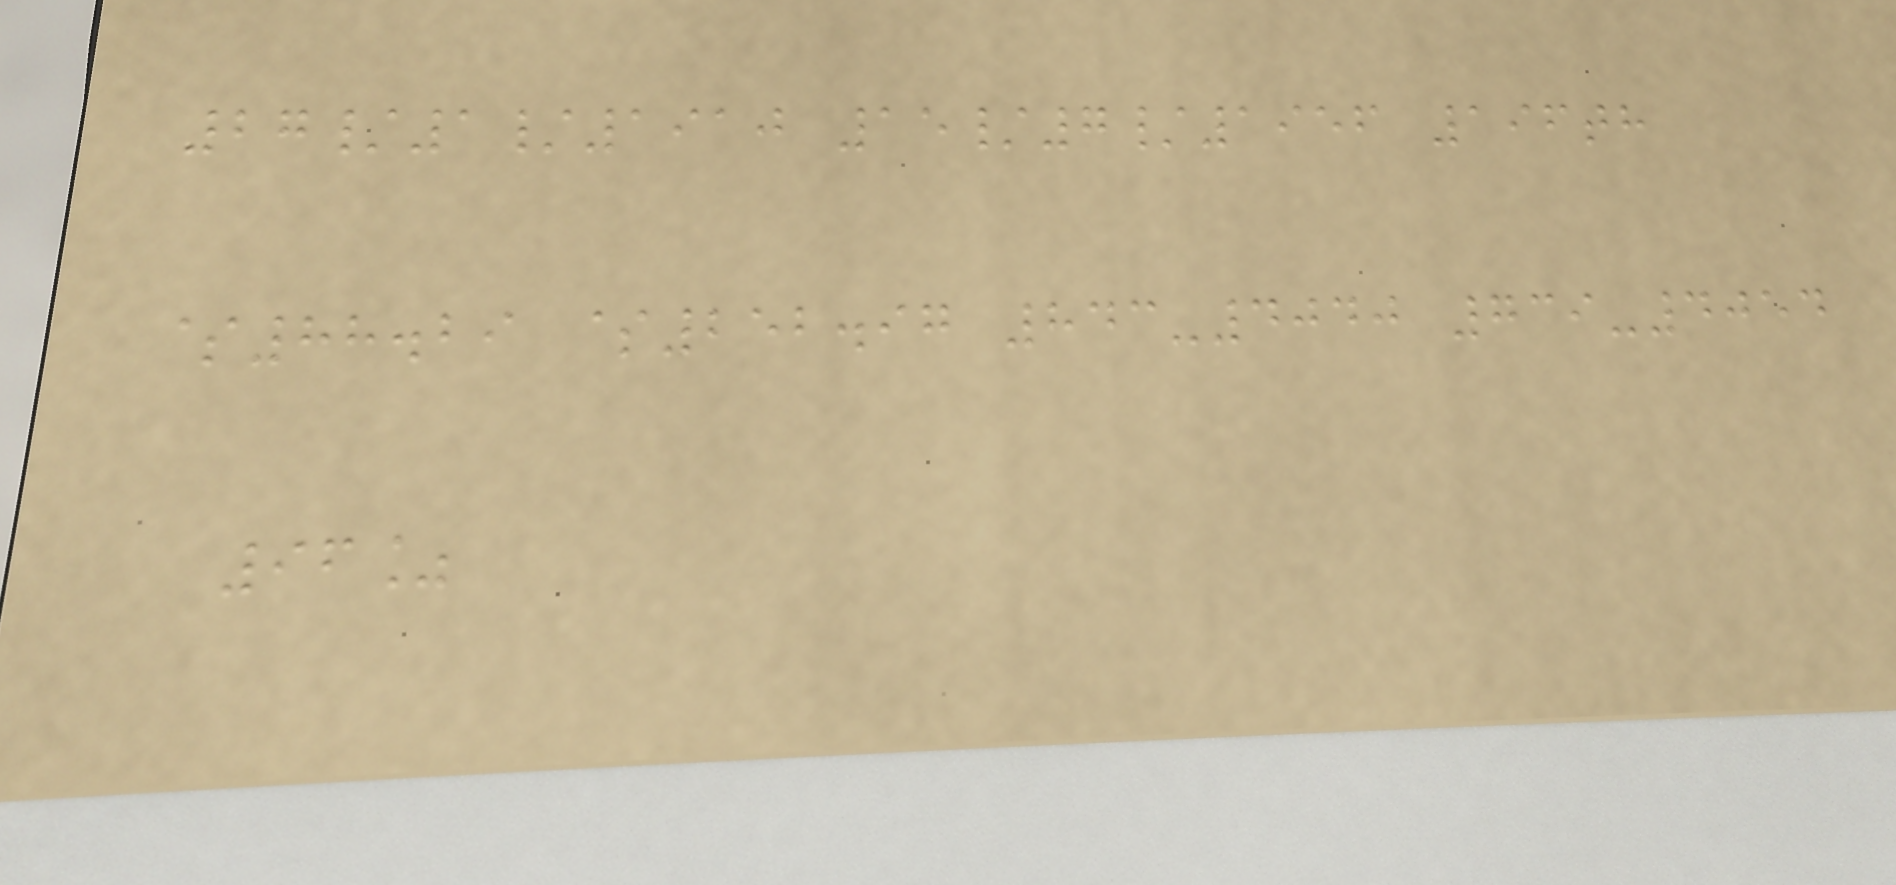27/1/1910 15/7/1956 196th
$88.29 $252.97 843-4040 739-4054
96%
